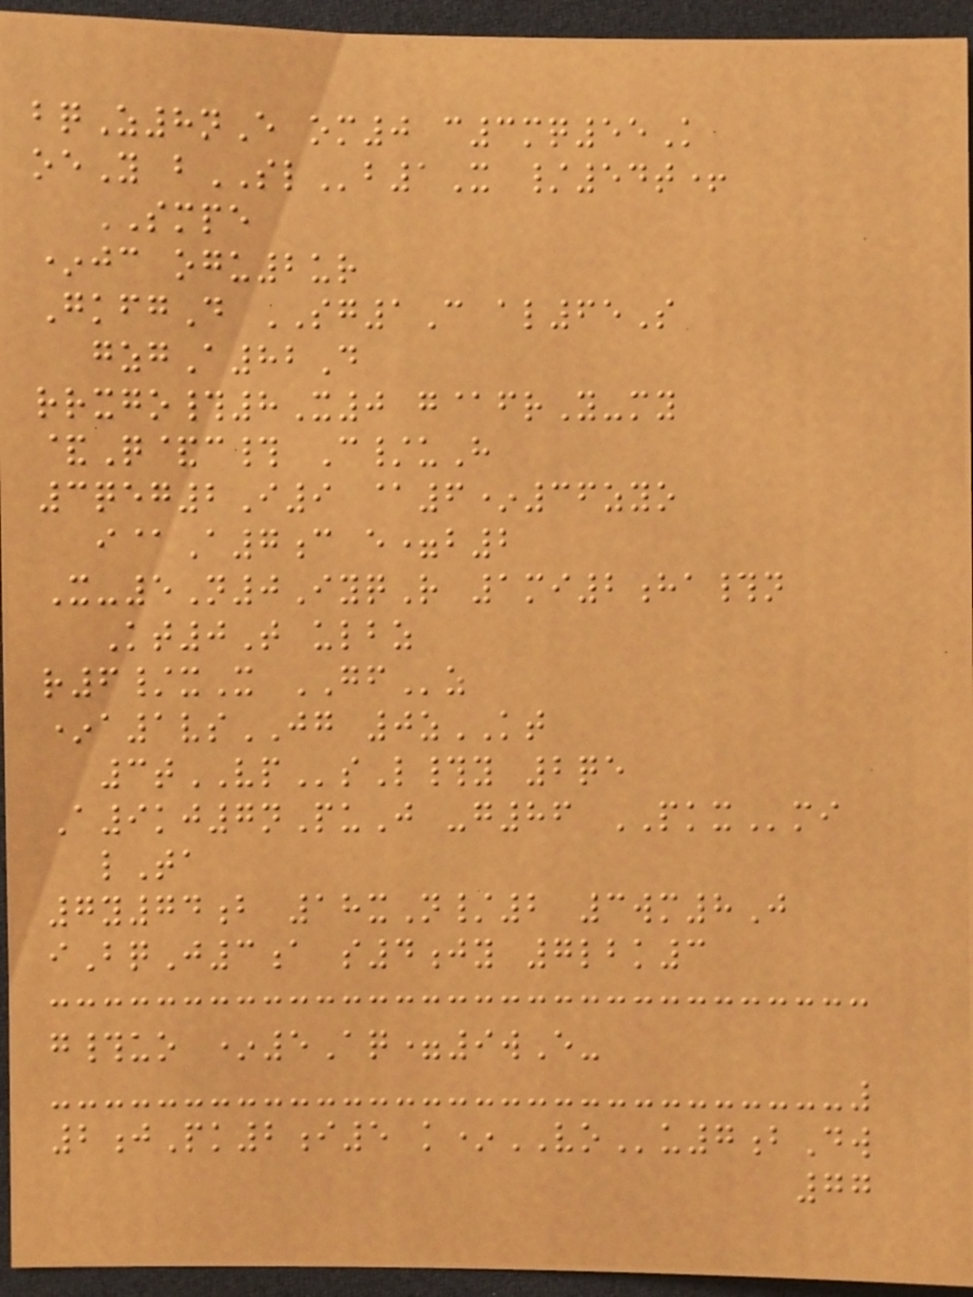bqZ8nE om0 c3mq55K
oeY bSLb1X /54t+
SMPE
*jc ogu2ur
GkfgD SG1C al65S
gzgA82D
rrxgo#8X0 g@frY-my
&Q&c# C/uH
3qeg2I9 @6*36zyo
i@A7c e=b2
X-5N0IyqR 1mi2ha#n
Kt0T ulbz
r6/xX GFz
*a1vsJG 0zKT
3tVPsL#y 2qe
A9kj7nPuJ -g86 PKXmi
lTa
7y74b 18xN/2 3wm8J
iBqJ3a s4jy 7lbk3
g#uo *5Aq=9wE-
2jPk2i5 k*VOu7bDw
77
